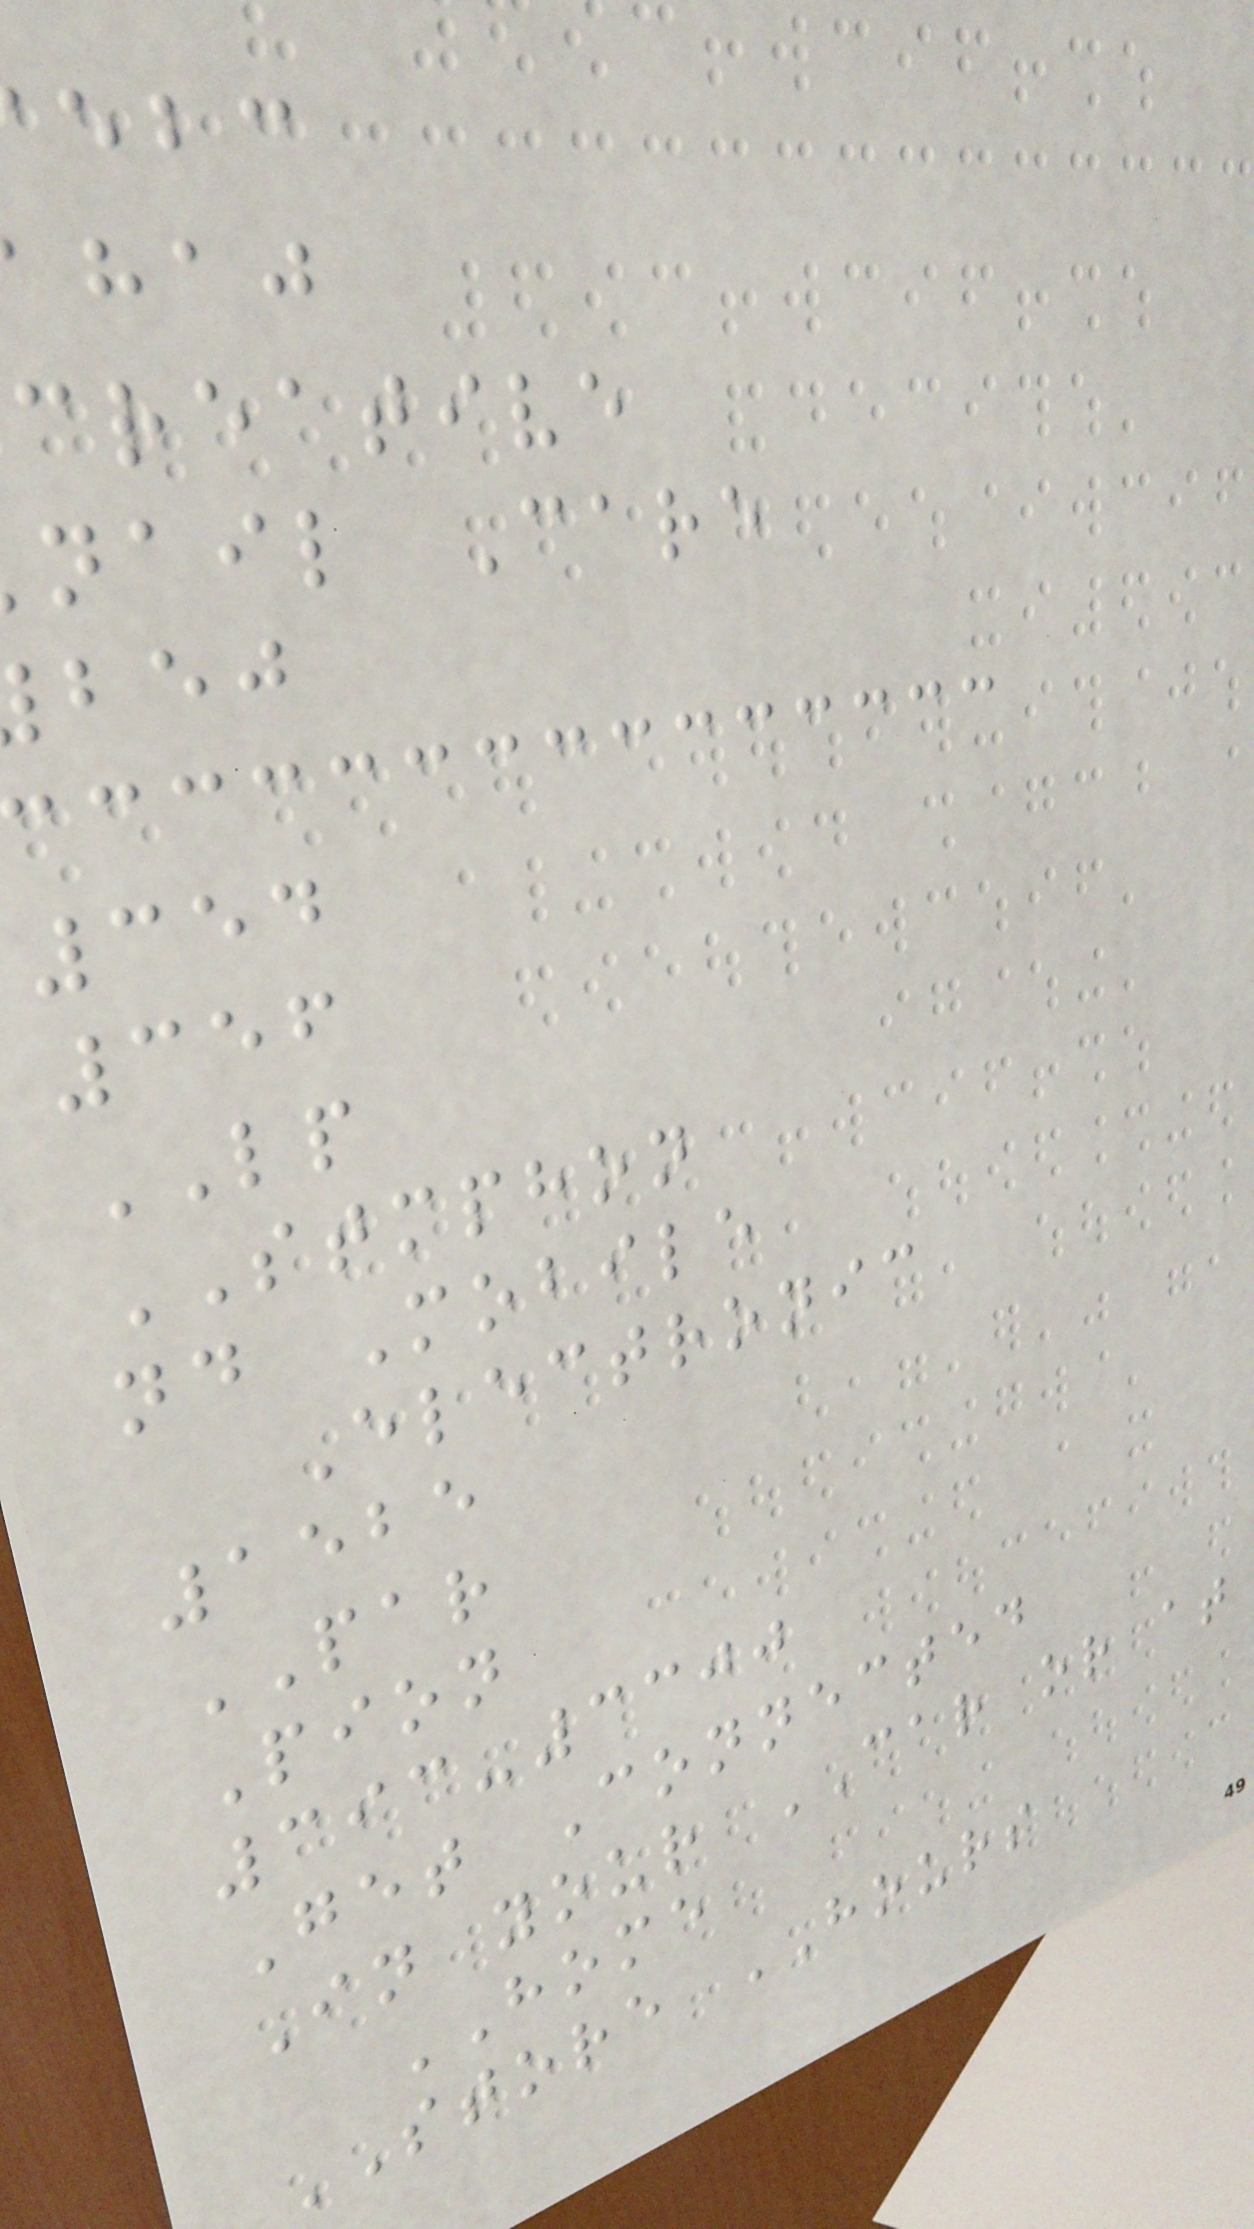creative
nail Care
354
356
LP
STMPHON
nd Mobile
Electronic
1525
PAR
Pion
393-3300
Get Connected
In your CAR or at
HOME
STORE HOURS
